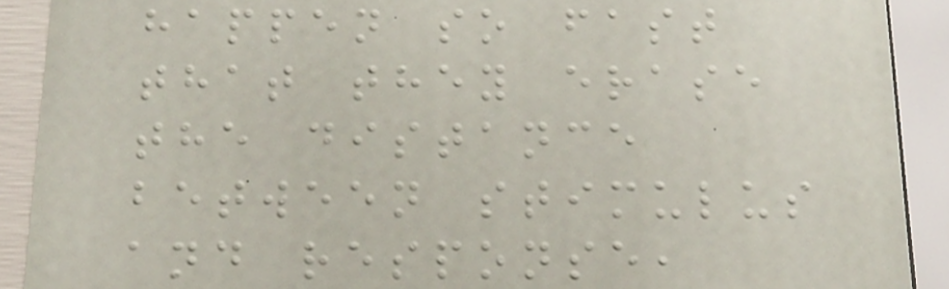happen so fast
that they erase
the distance
between stimulus
and response,
